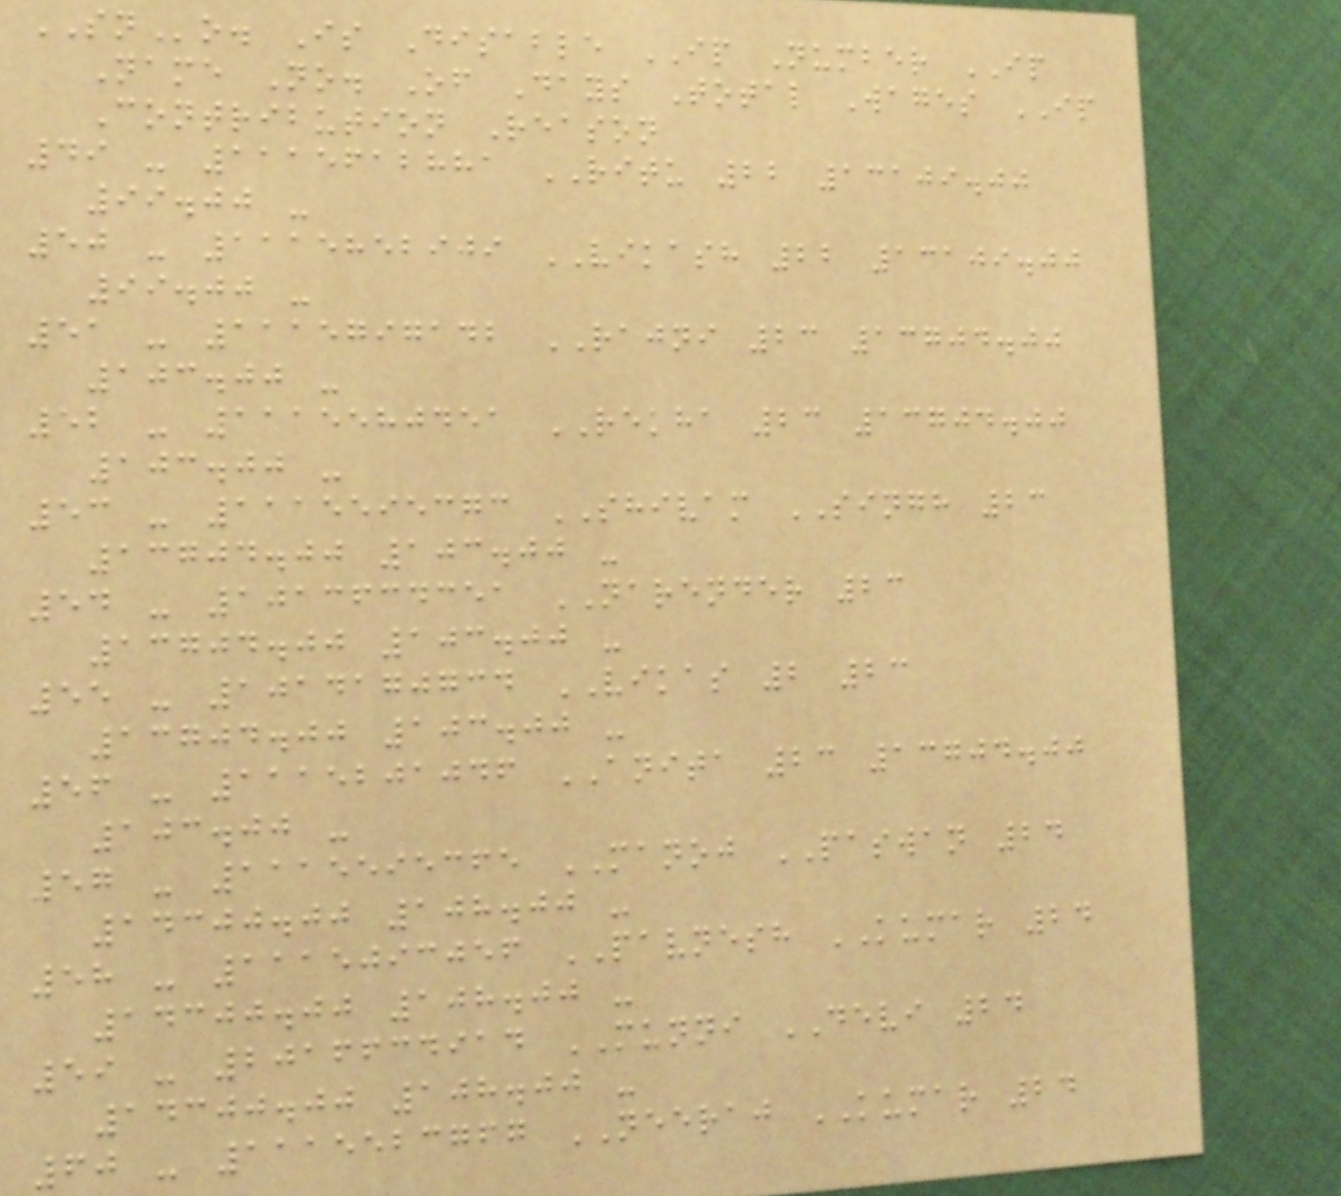SNo. Is Disable IP Number IP
Name No. Of Days Total Wages IP
Contribution Reason
49 - 1115612881 RITU 22 13109.00
99.00 -
50 - 1115852909 VIKASH 22 13109.00
99.00 -
51 - 1115797142 RAJNI 23 13704.00
103.00 -
52 - 1115580451 REKHA 23 13704.00
103.00 -
53 - 1115595373 SHIVAM SINGH 23
13704.00 103.00 -
54 - 1013634351 NARENDER 23
13704.00 103.00 -
55 - 1014170734 VIKAS 2 23
13704.00 103.00 -
56 - 1115201046 ANITA 23 13704.00
103.00 -
57 - 1115595365 MANOJ PASWAN 24
14300.00 108.00 -
58 - 1115093056 PAVNESH KUMAR 24
14300.00 108.00 -
59 - 2016634914 MUNNI DEVI 24
14300.00 108.00 -
60 - 1115523767 NEERAJ KUMAR 24
